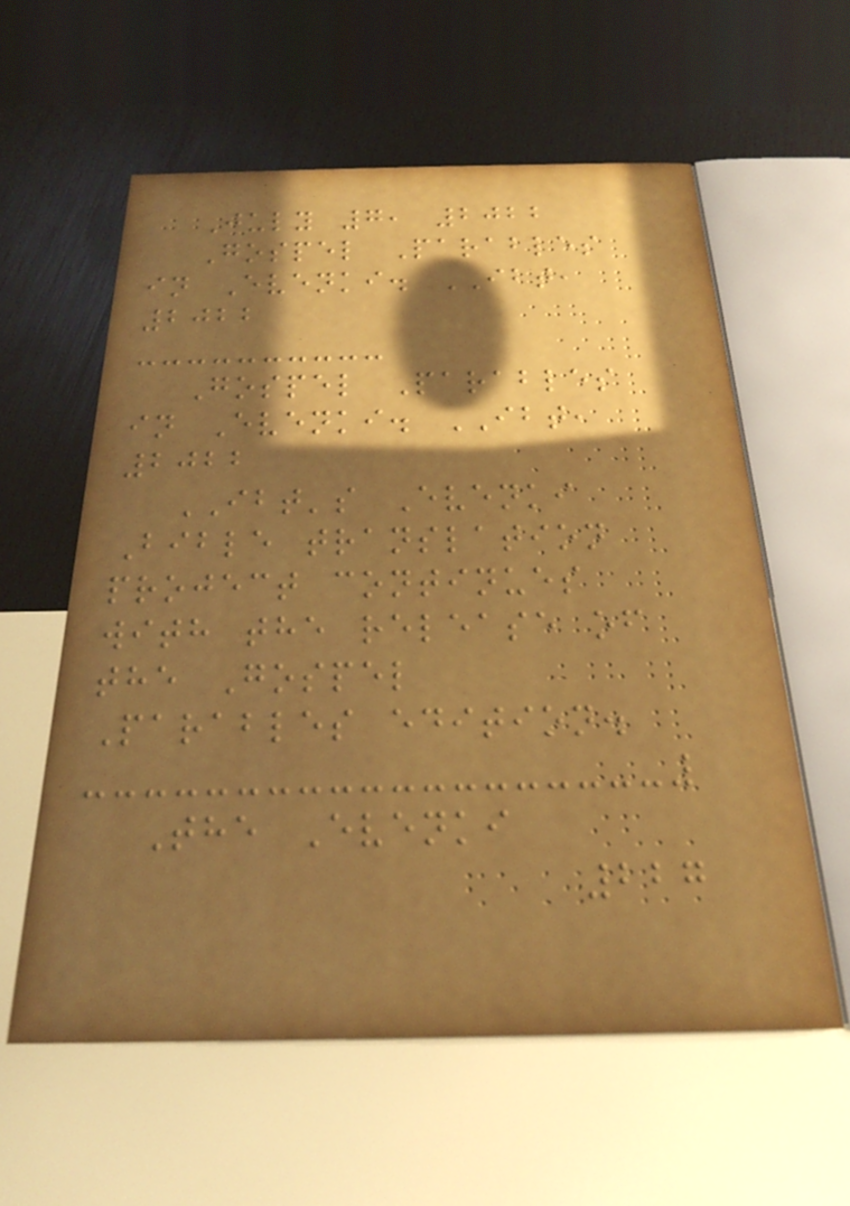July 7, 2022
Gospel Parables
in Evenki. IBT,
2022
Gospel Parables
in Evenki. IBT,
2022
IBT's Evenki
Bible translation
project continues
with the release of
the Gospel
Parables edition.
The Evenki
227
